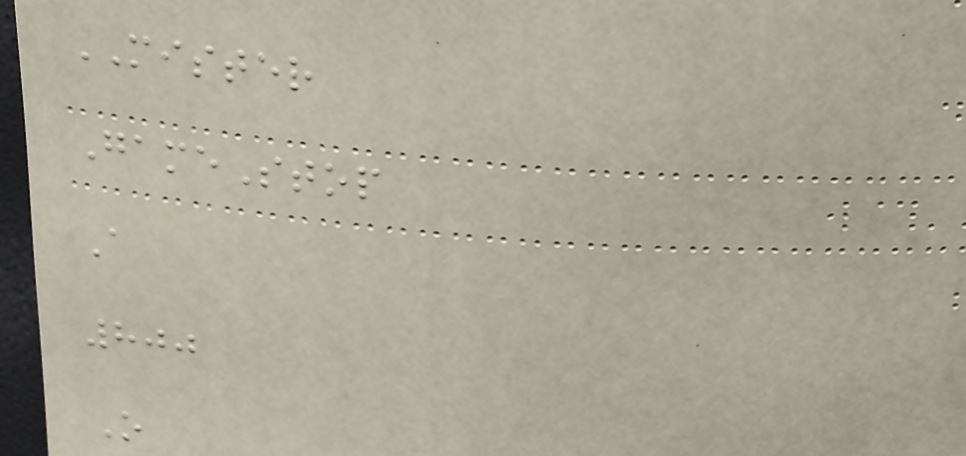MISTER
GameStop
A
800
O
